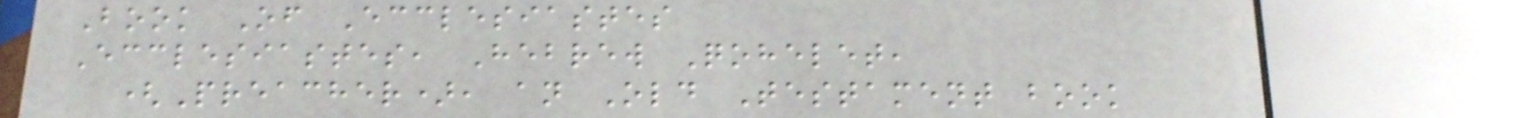Book Of Ecclesiastes
Ecclesiastes, Hebrew Qohelet,
(Preacher), an Old Testament book
